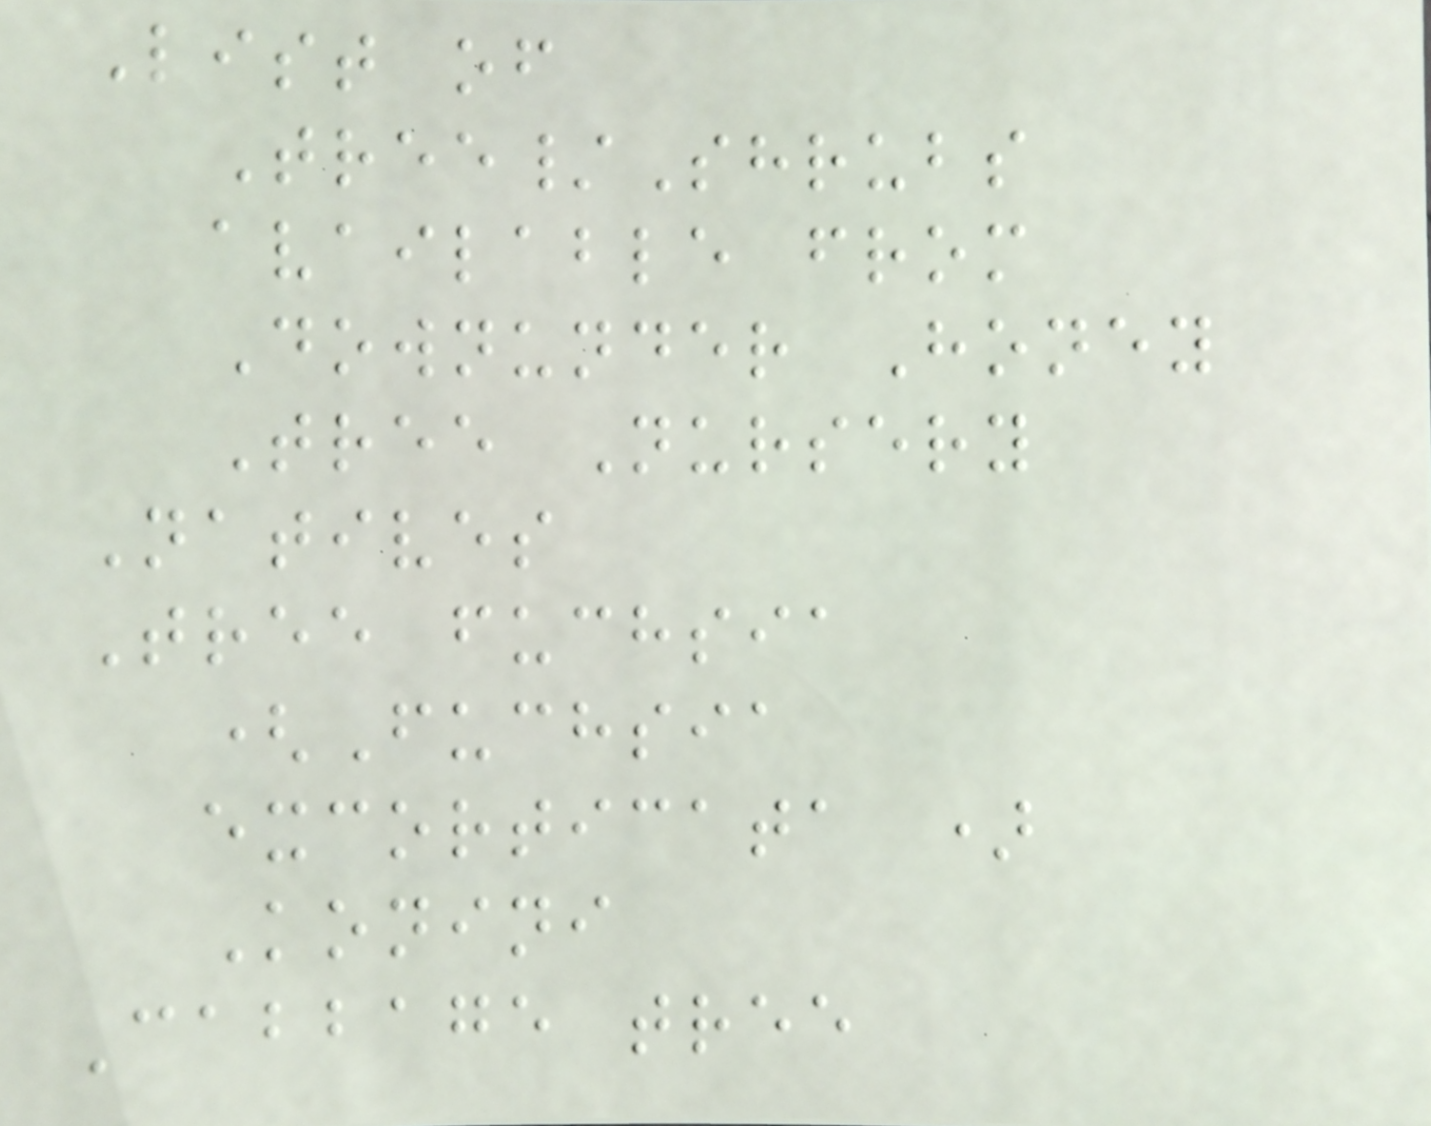List of
Tree/Shrubs
available from
Downunder Honey
Tree Nursery
Natives
Tree fuchsia
(Fuchsia
excorticata )
Konini
Cabbage tree
